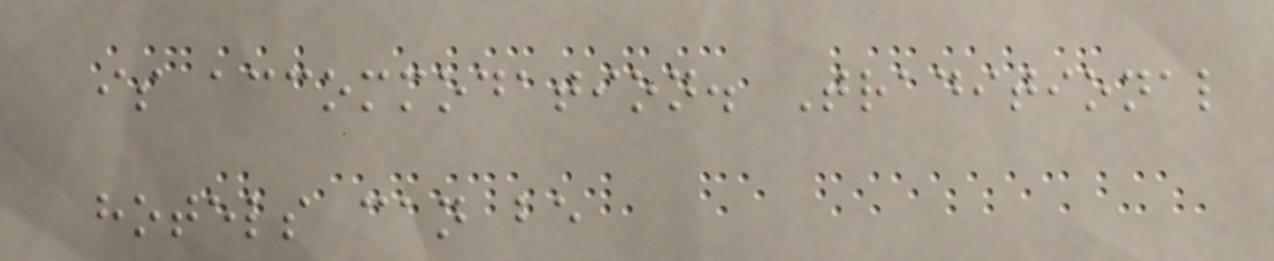is accommodation. Traditional
hotels can be
